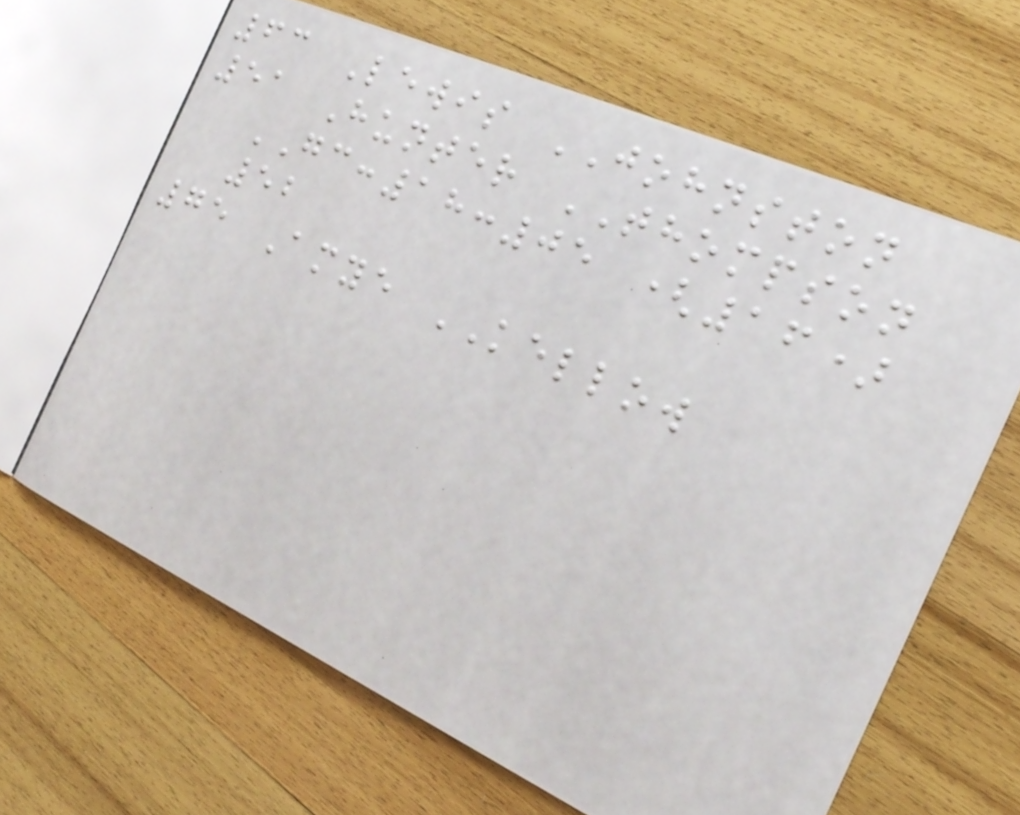63 Lewis JOHNSTON
51 Hunter THOMPSON
GC:18:05 (16)
52
75 Amye KELLOW
